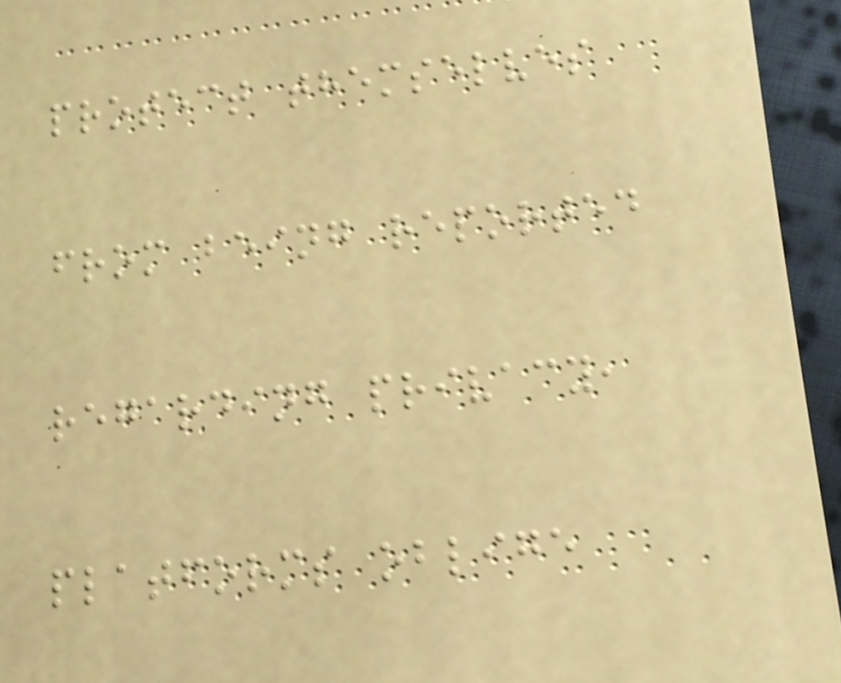protect themselves
from being reported
regarding privacy,
platforms oblige
